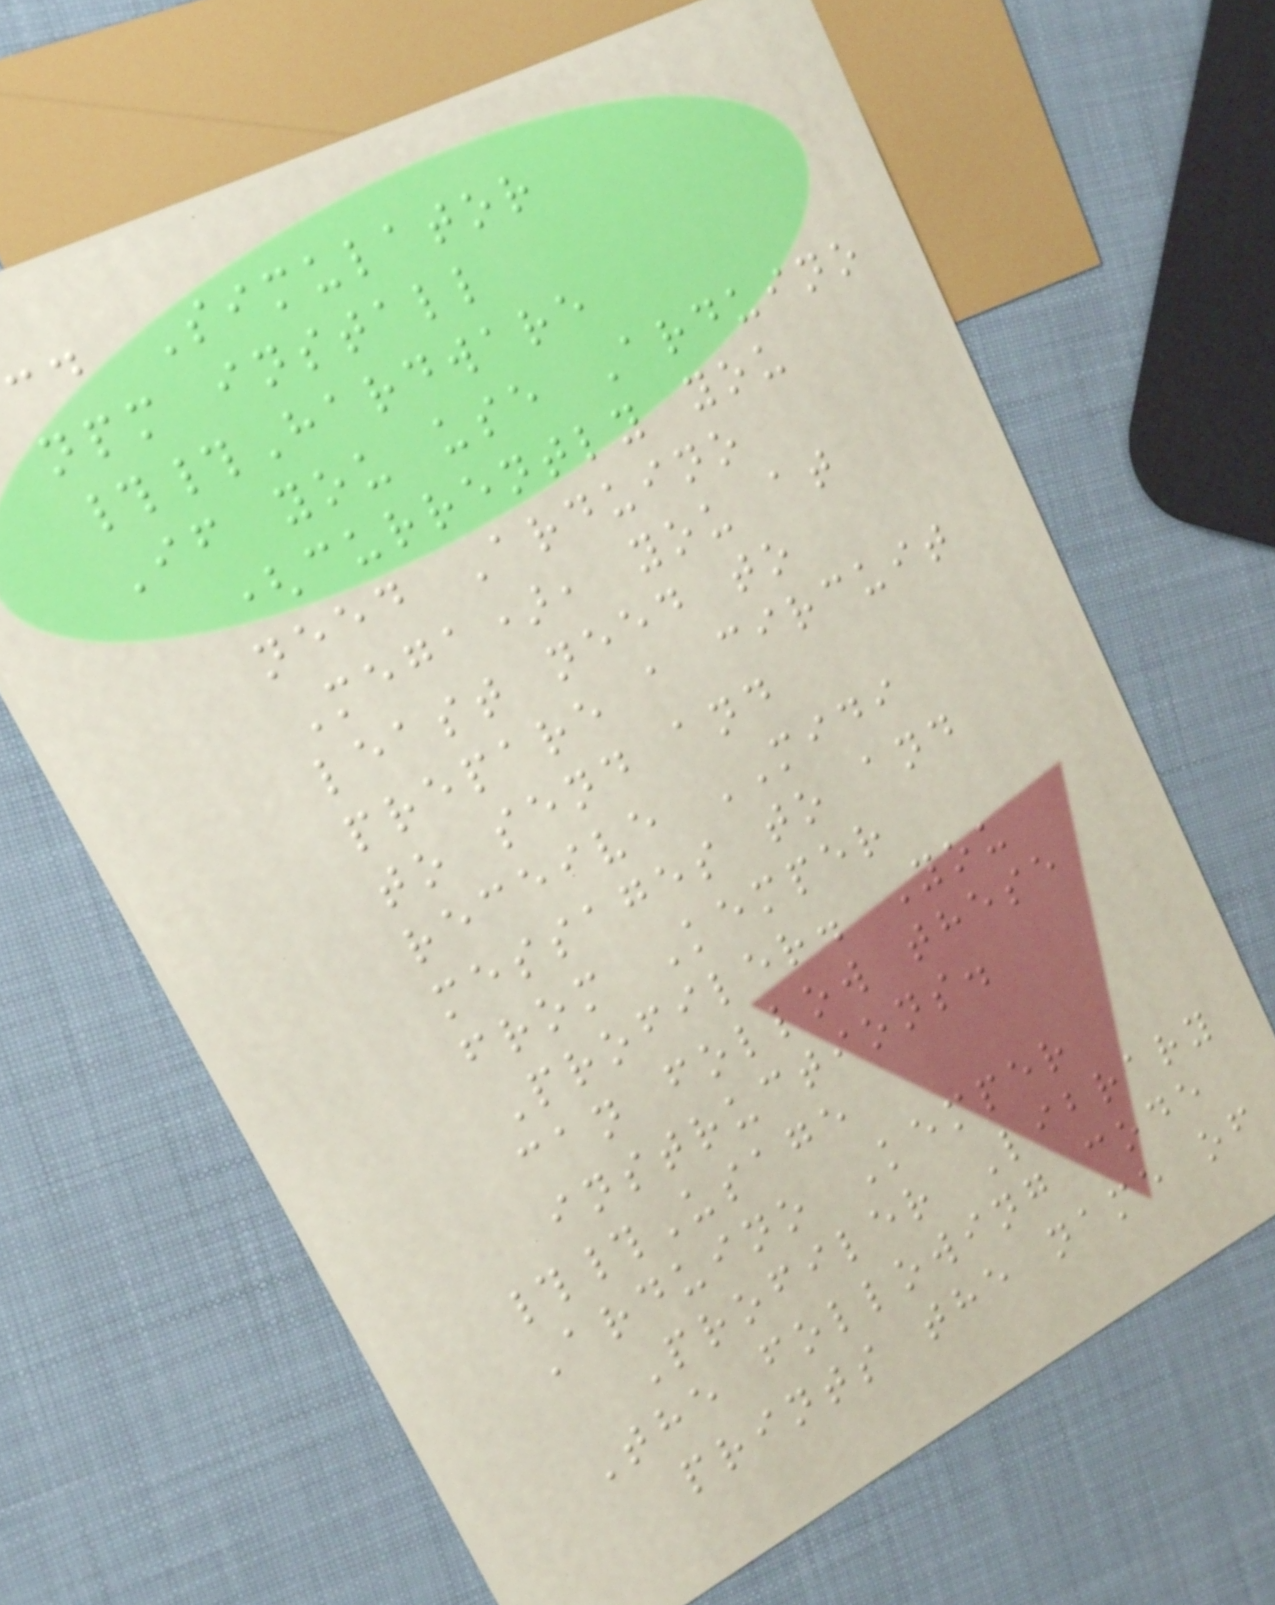cd Simulator
npm install
##Hardware
If you use Arduino
(currently you
need Arduino
Mega), you at
least need to
prepare a circuit
to send and
receive MIDI
messages to and
from Kemper
Profiler. You
can follow these
instructions.
##Usage
Arduino Kemper
Profiler Library
The following code
prints the name of
